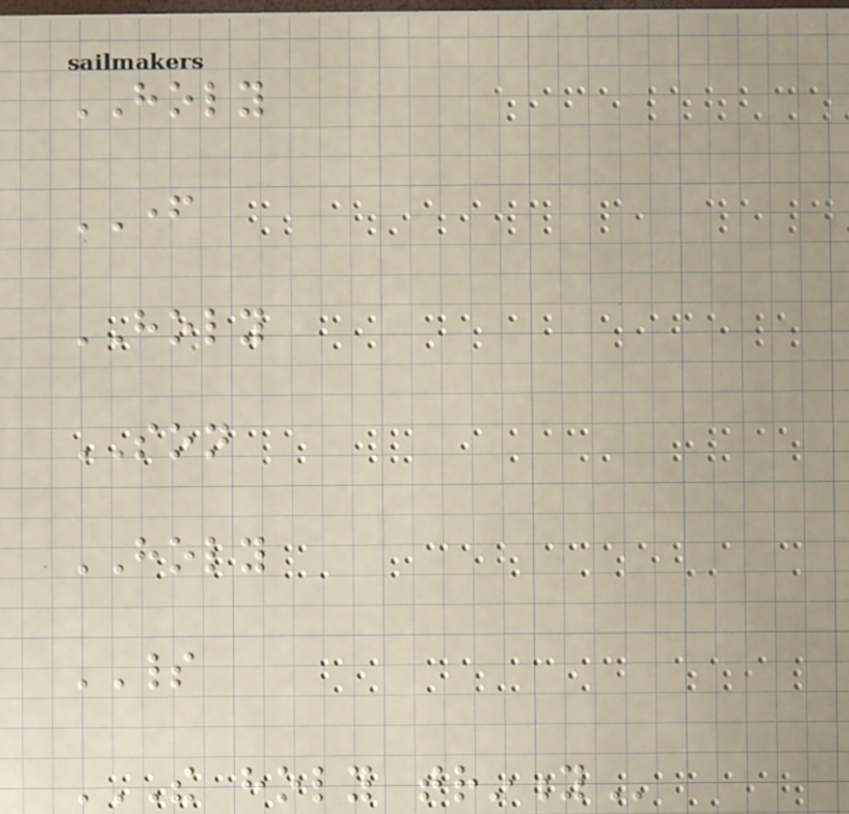HOLY
FATHER
HOLY
SON
HOLY
SPIRIT
THE HOLY TRINITY
